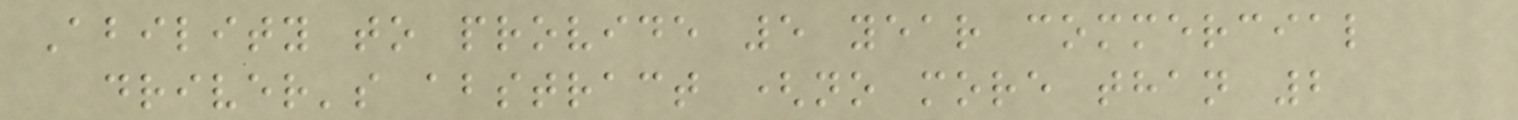Ability to provide 5 year commercial
driver's abstract (no more than 2
